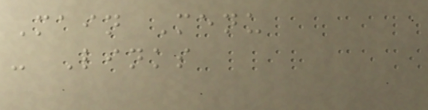Main Menu
- Links
